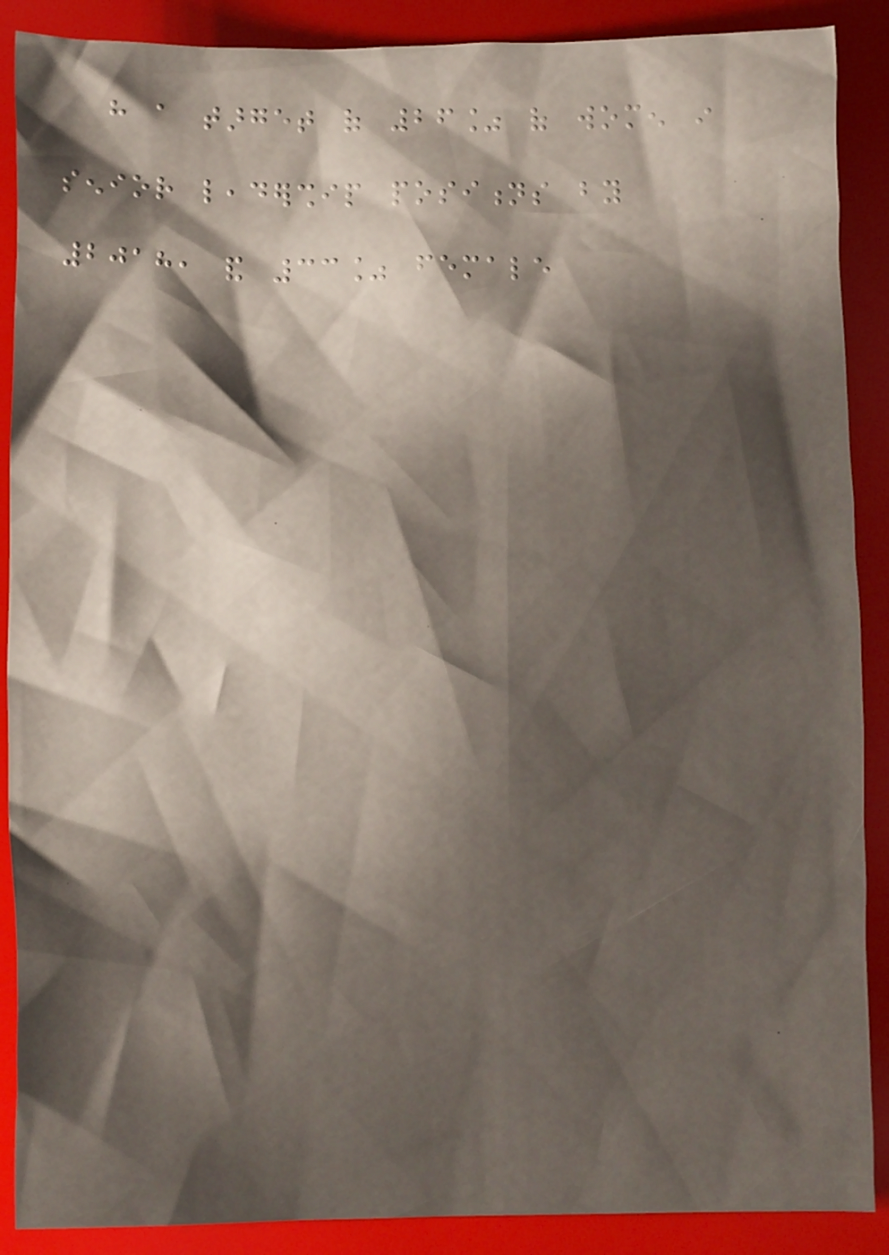have a target of 26% of women in
senior leadership positions by
2018, and 33% female
